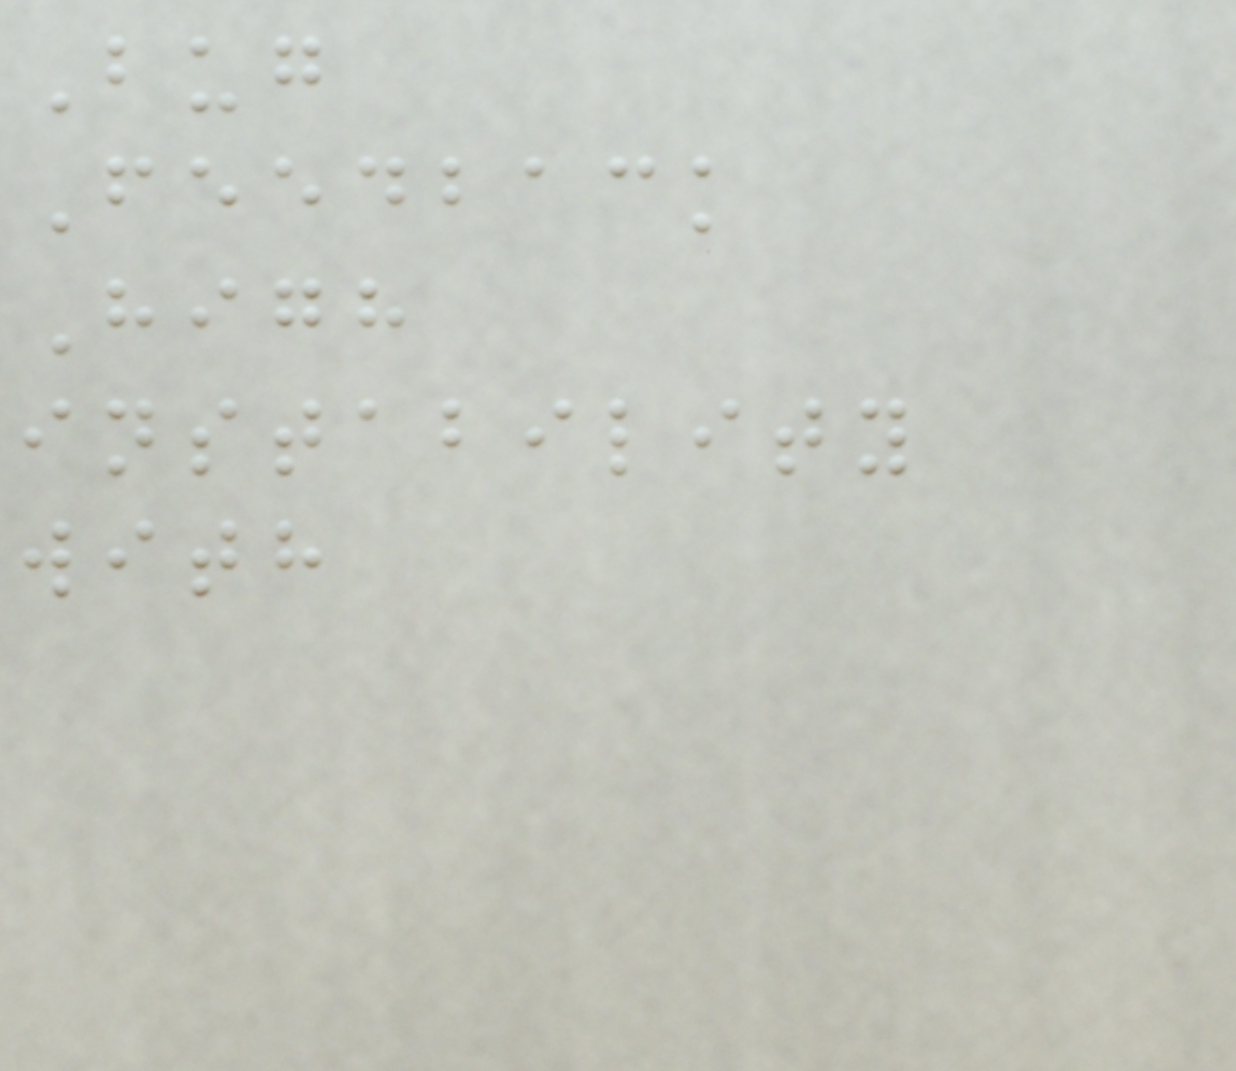Bug
Feedback
High
instability
with
